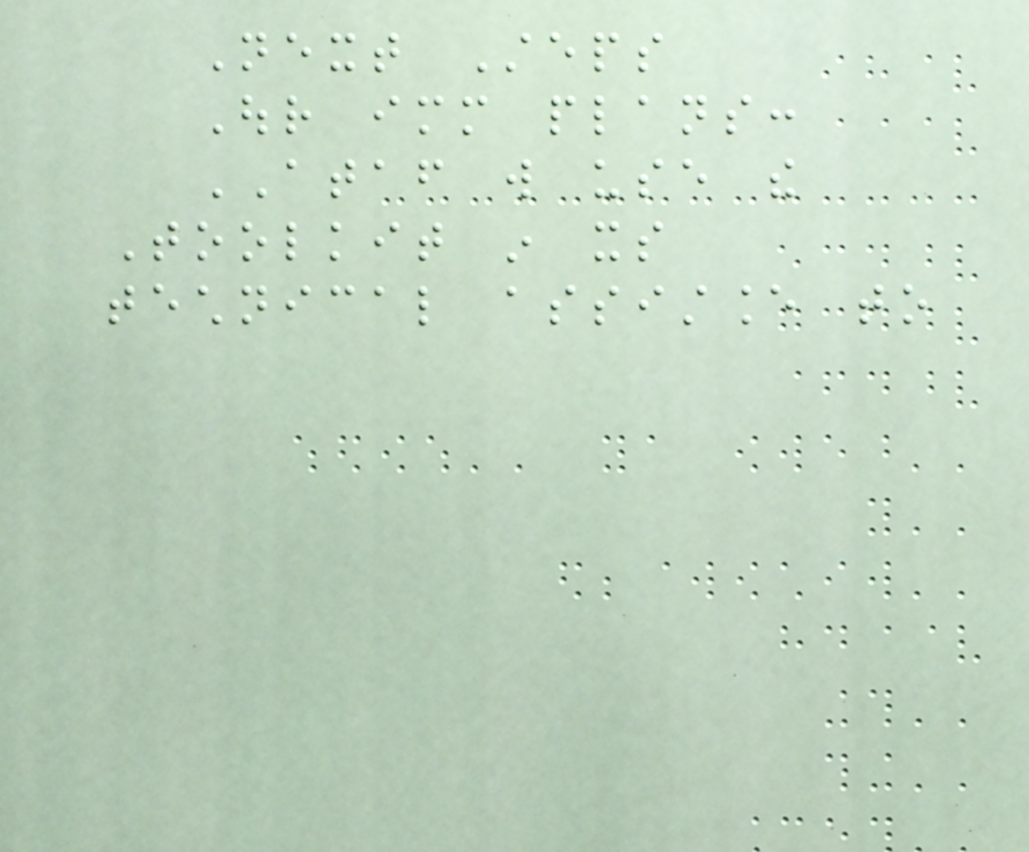Next Steps
Our immediate plans:
ATAF will use the
Toolkit in its
technical assistance to
